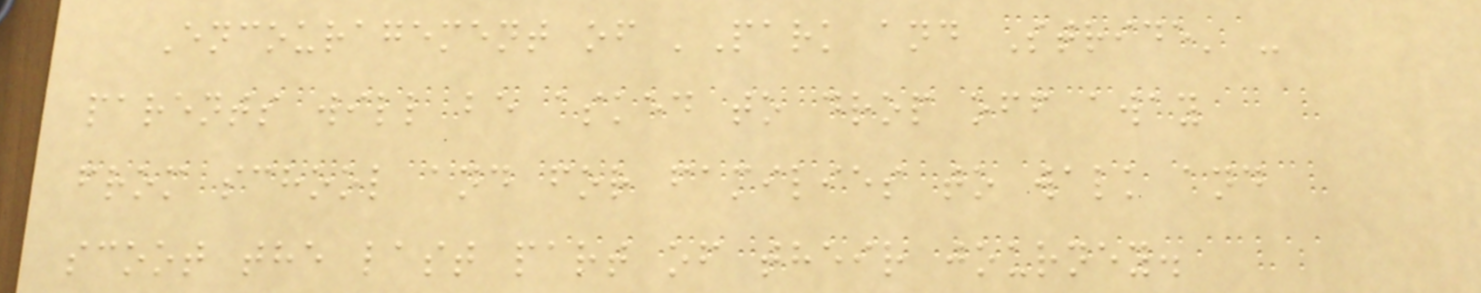Encouragement of 'Park and Stride' -
parents will be asked to drop off away
from school and for families to walk and
scoot the last part of their journey.
